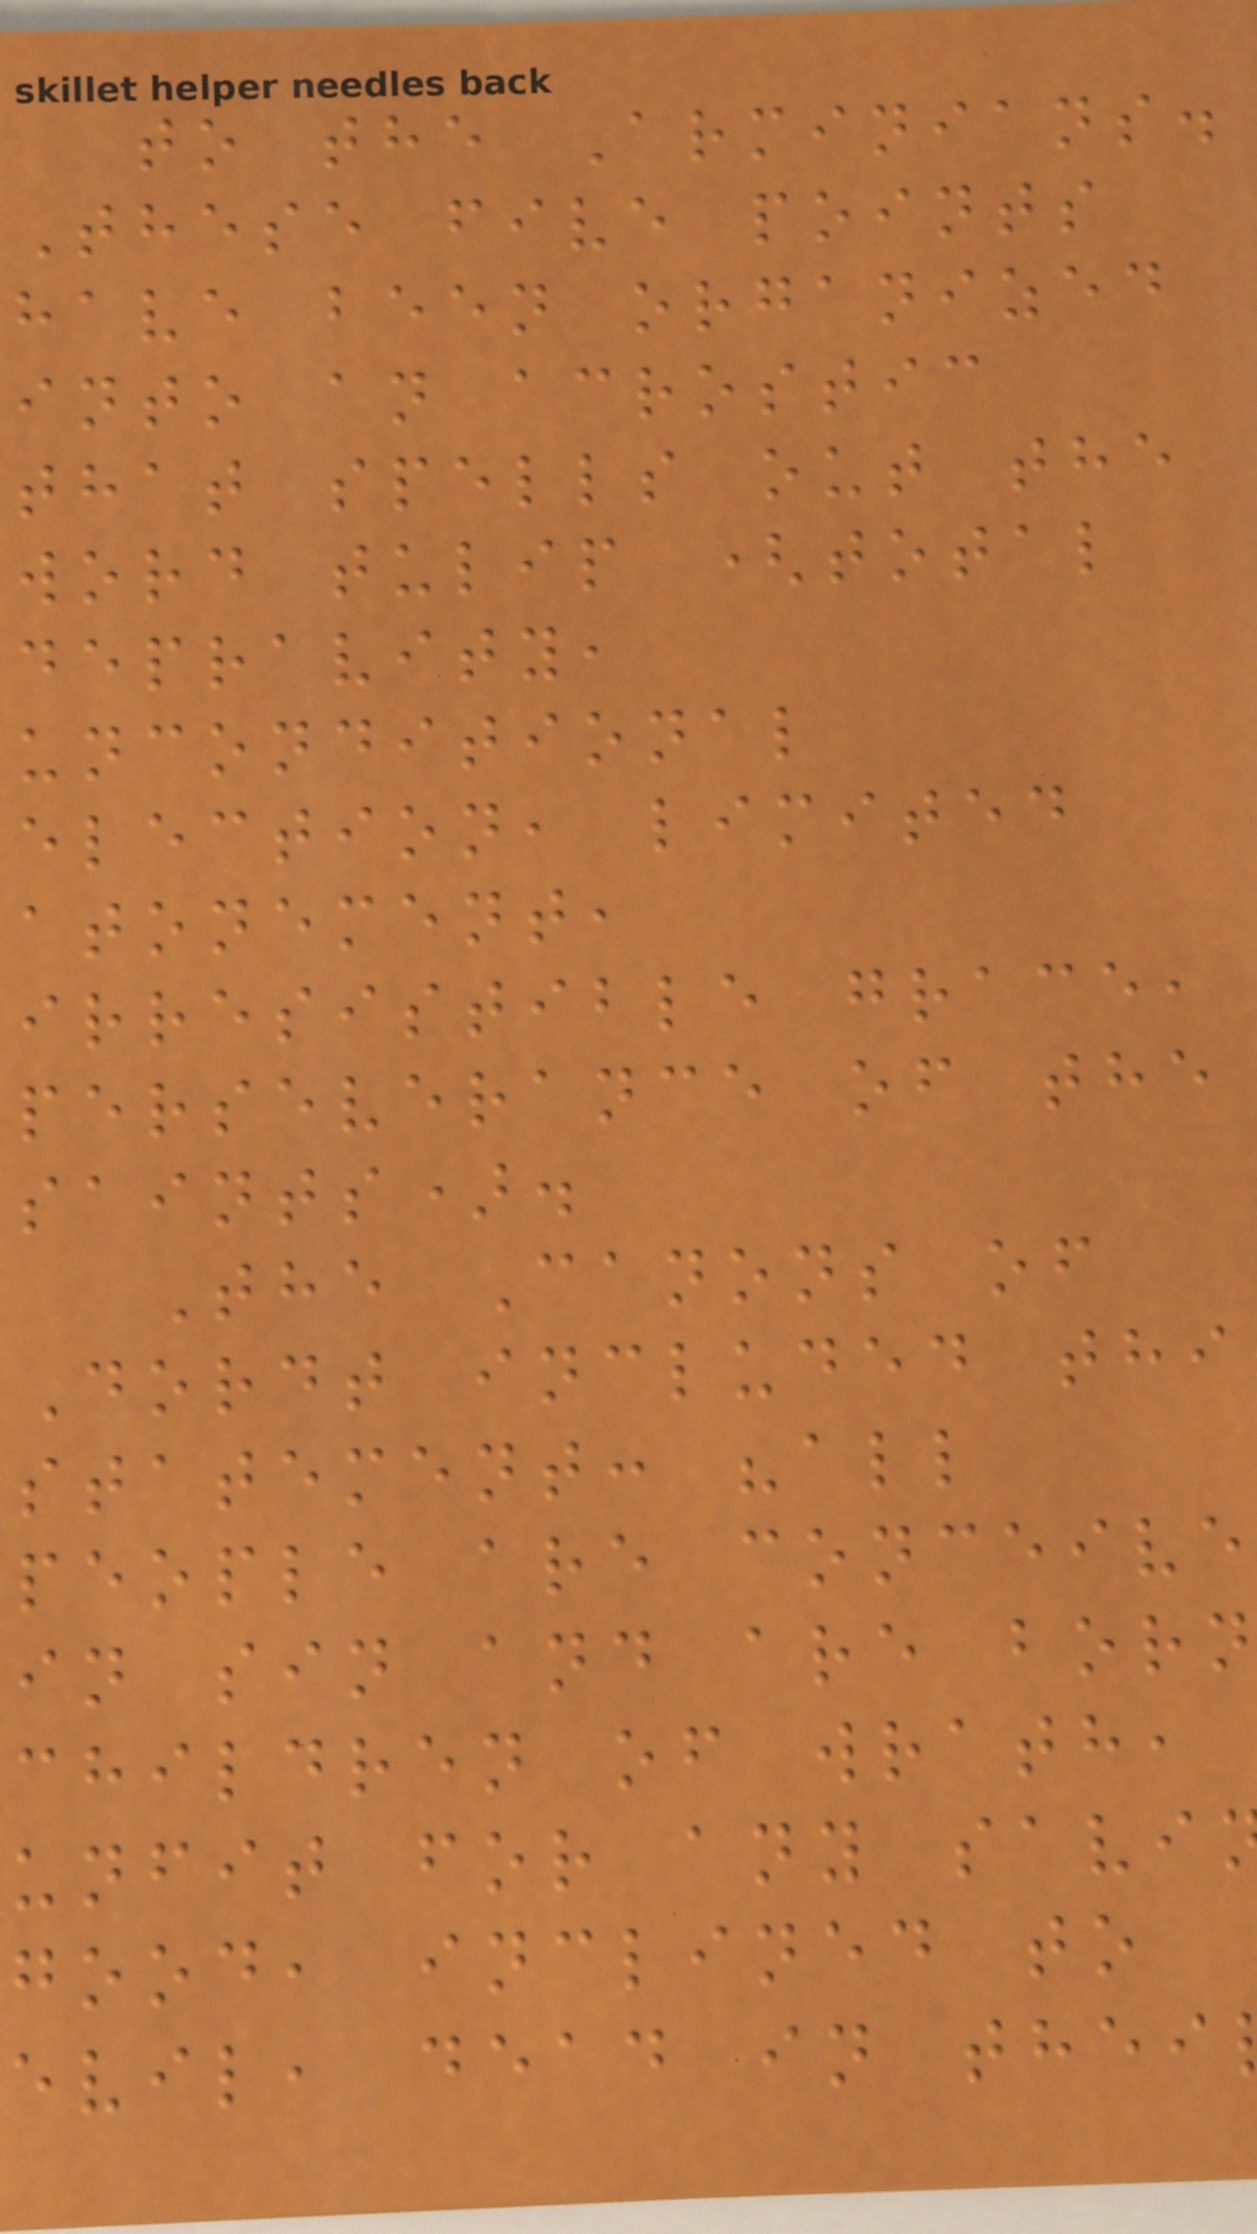to the Arminians.
These five points
have been organized
into an acrostic
that spells out the
word tulip (total
depravity,
unconditional
election, limited
atonement,
irresistible grace,
perseverance of the
saints).
The Canons of
Dordt included thi
statement: "all
people are conceive
in sin and are born
children of wrath,
unfit for any savi
good, inclined to
evil, dead in thei
